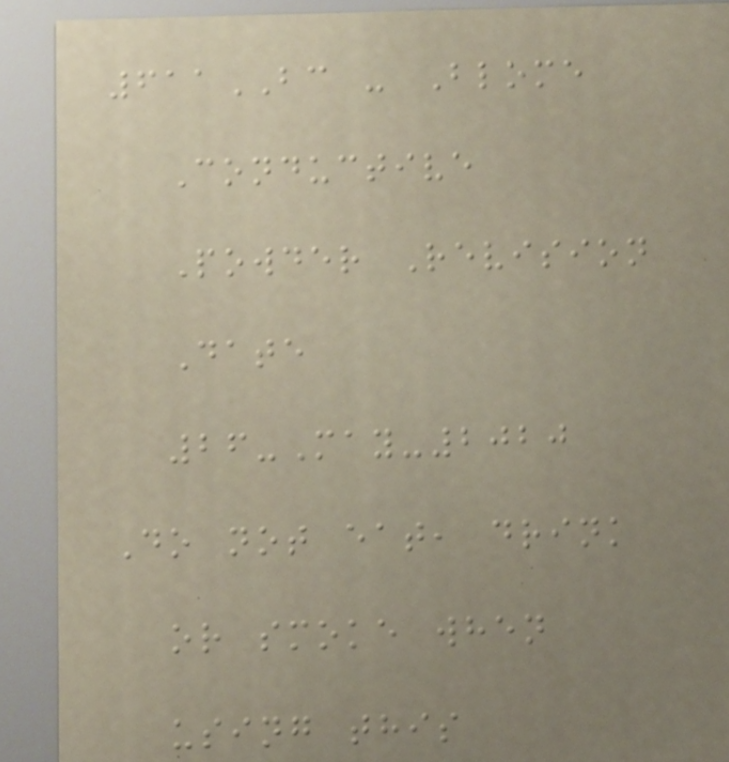611BC - Blome
Conductive
Powder Revision
Date
26-May-2020
Do not eat, drink
or smoke when
using this
